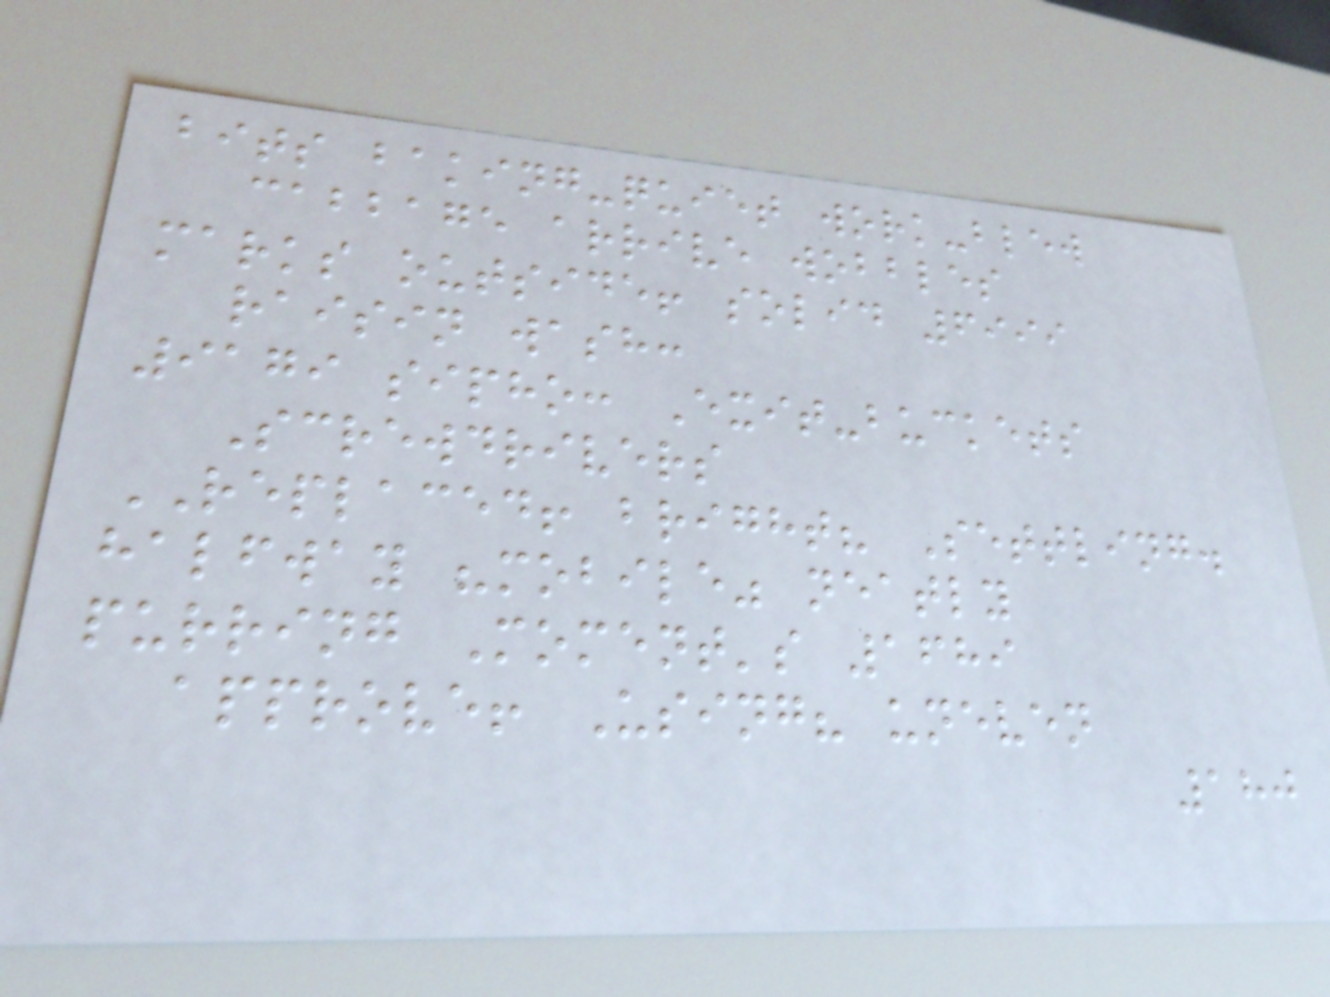bits baking-quiet work-blew
cabbage arrive wobbles
marks outside! solid 6999
raisin wash:
9179 sipho: Exit-buckets
Screwdrivers
REPLACED! bright? Settling.
halfway "mobile" neatly
purring Moment's 1689
approve! Using? uneven
180
